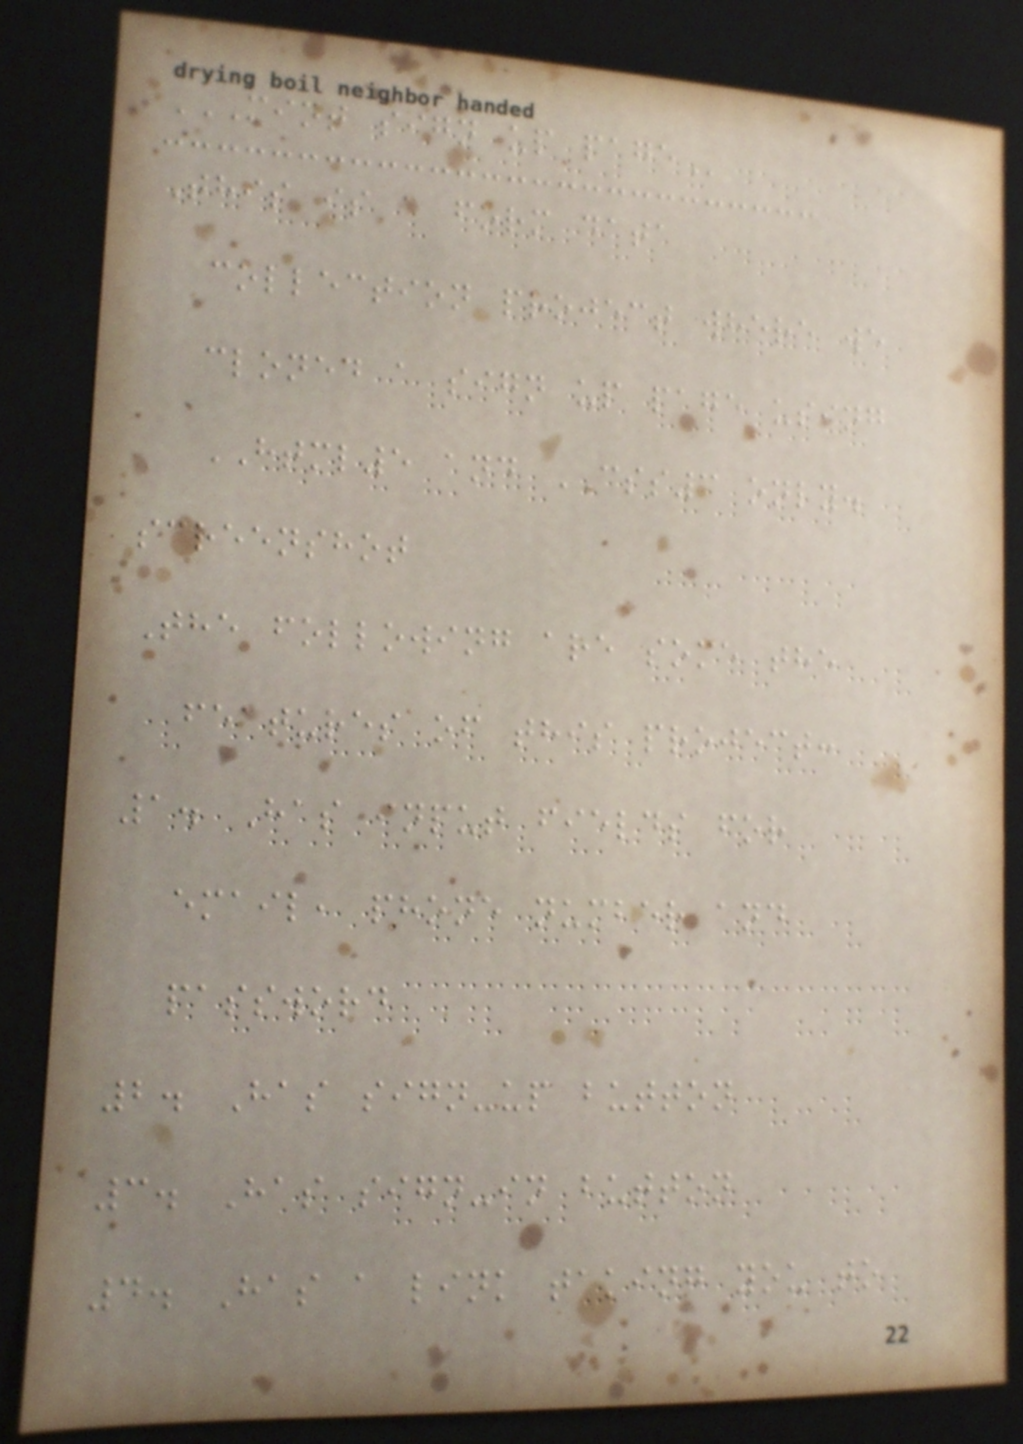MINT SIGN UP PAGE
This is a form data
collection project where we
cloned a sign up page using
HTML5 and CSS3 only.
screenshot
The following are some the
features of this project:
1. Has input fields for
email, phone number and
password
2. Has sign-up button
3. Has sign-in button
4. Has a link taking you to
